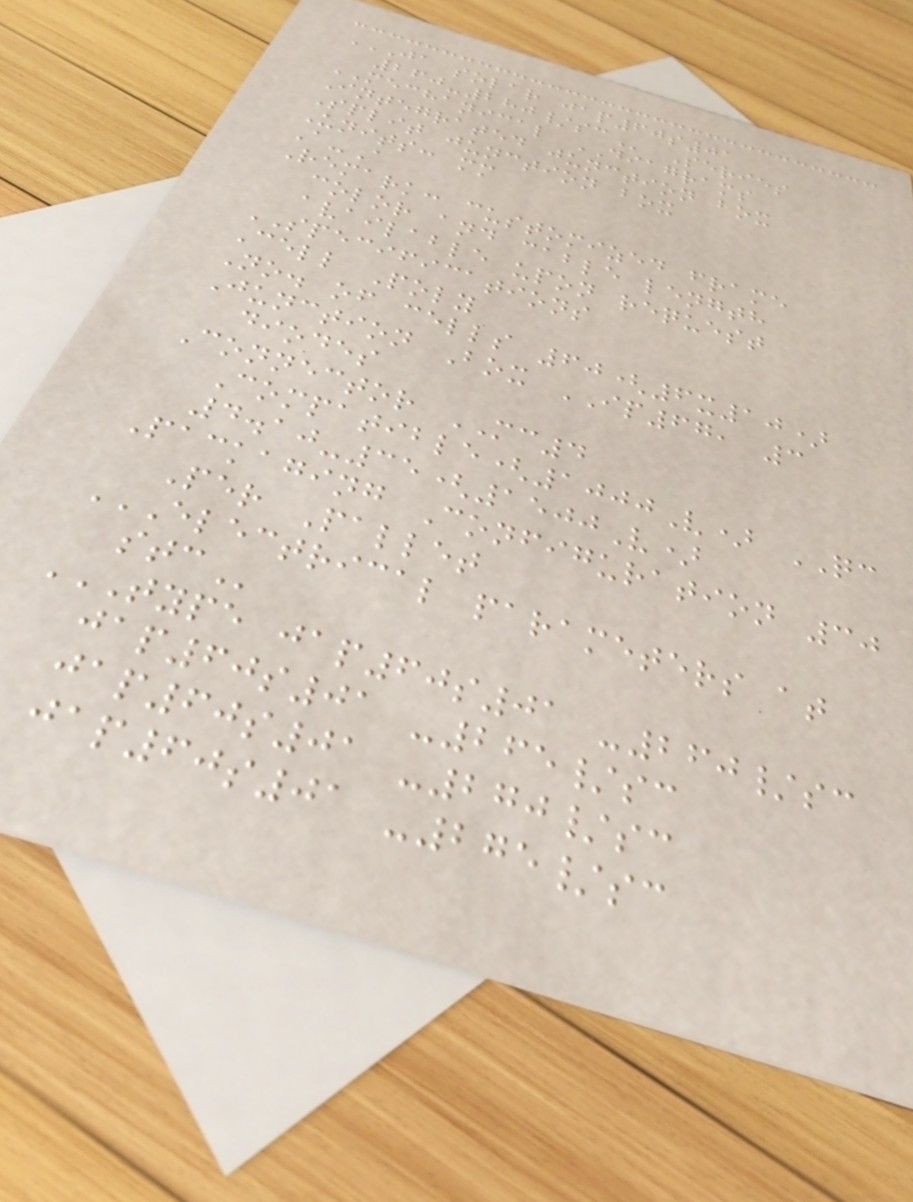JA SOLAR JAP60S01
260-280/SC Series
MECHANICAL DIAGRAMS
Integrated junction box
Split junction box
Units: mm
A-A
Remark: customized frame
color and cable length
available upon request
SPECIFICATIONS
Cell Poly
No. of cells 60(6x10)
Junction Box IP67, 3
diodes
Connector MC4
Compatible(1000V) QC
4.10-35(1500V)
Packaging Configuration 30
Per Pallet
ELECTRICAL PARAMETERS AT
STC
TYPE JAP60S01 -260/SC
JAP60S01 -265/SC
JAP60S01 -270/SC
JAP60S01 -275/SC
